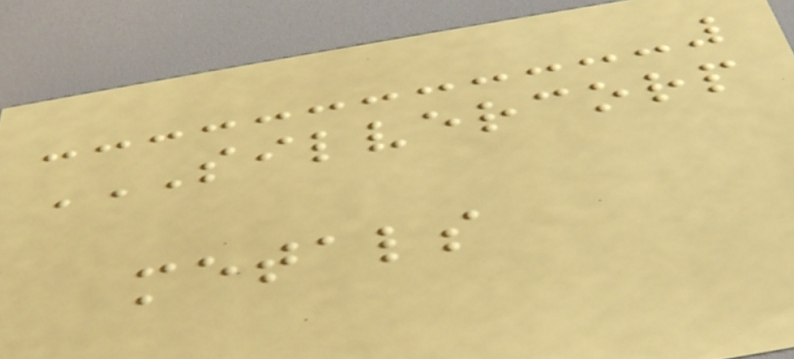SILVERCORP
METALS
